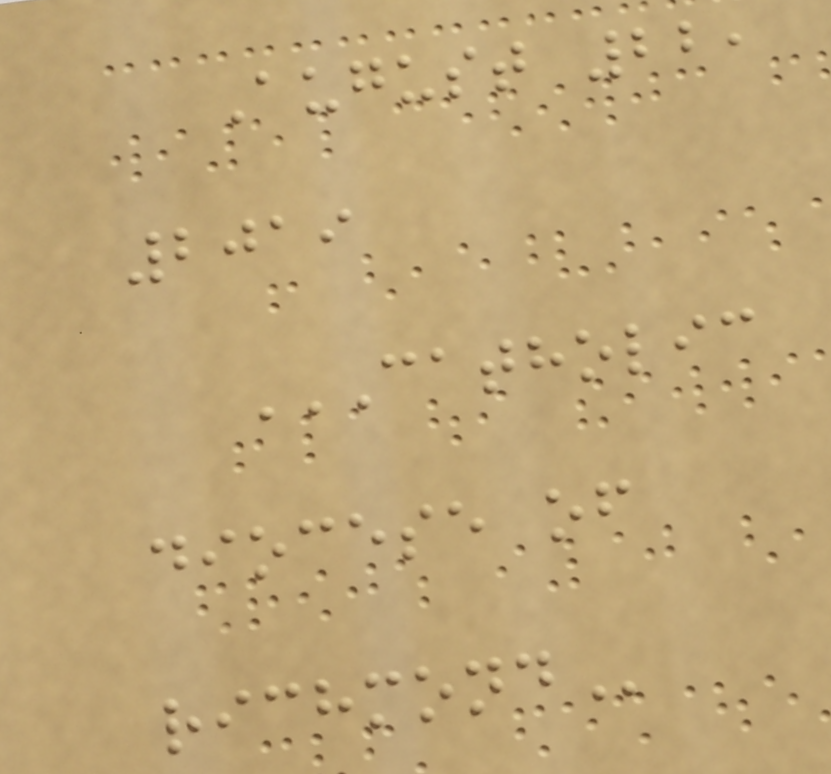August 22,
2019
CATHOLIC
DIOCESE OF
RICHMOND
